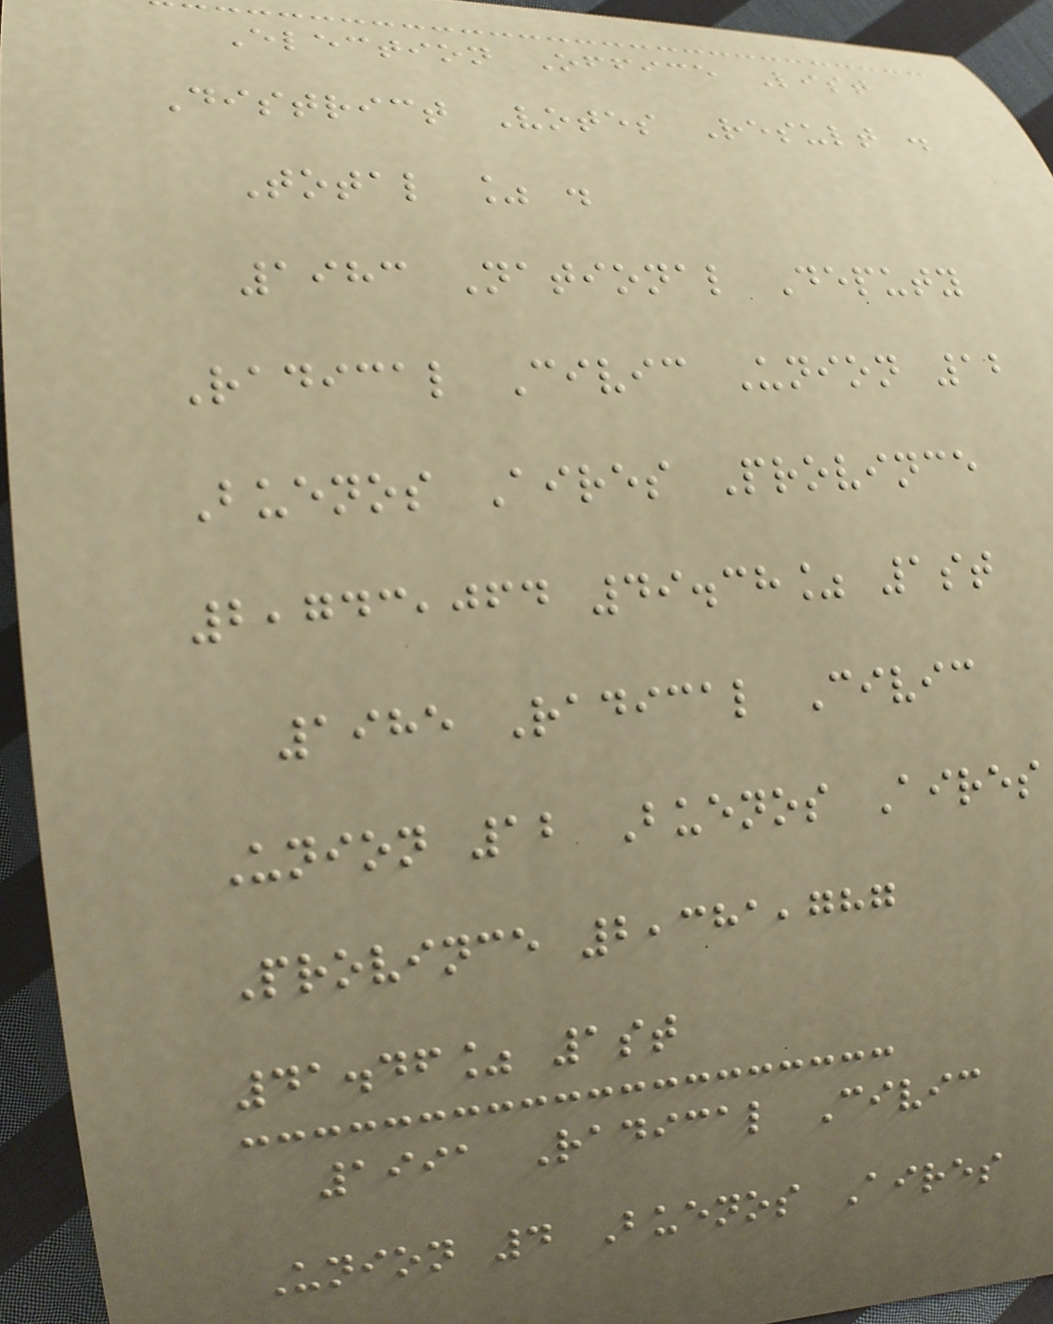Election Office List
District Votes Result .
Total % .
1983 National Deputy
Radical Civic Union 12
Buenos Aires Province
2,743,064 49.38% 1st
1985 Radical Civic
Union 12 Buenos Aires
Province 2,381,787
41.46% 1st
1991 Radical Civic
Union 4 Buenos Aires
